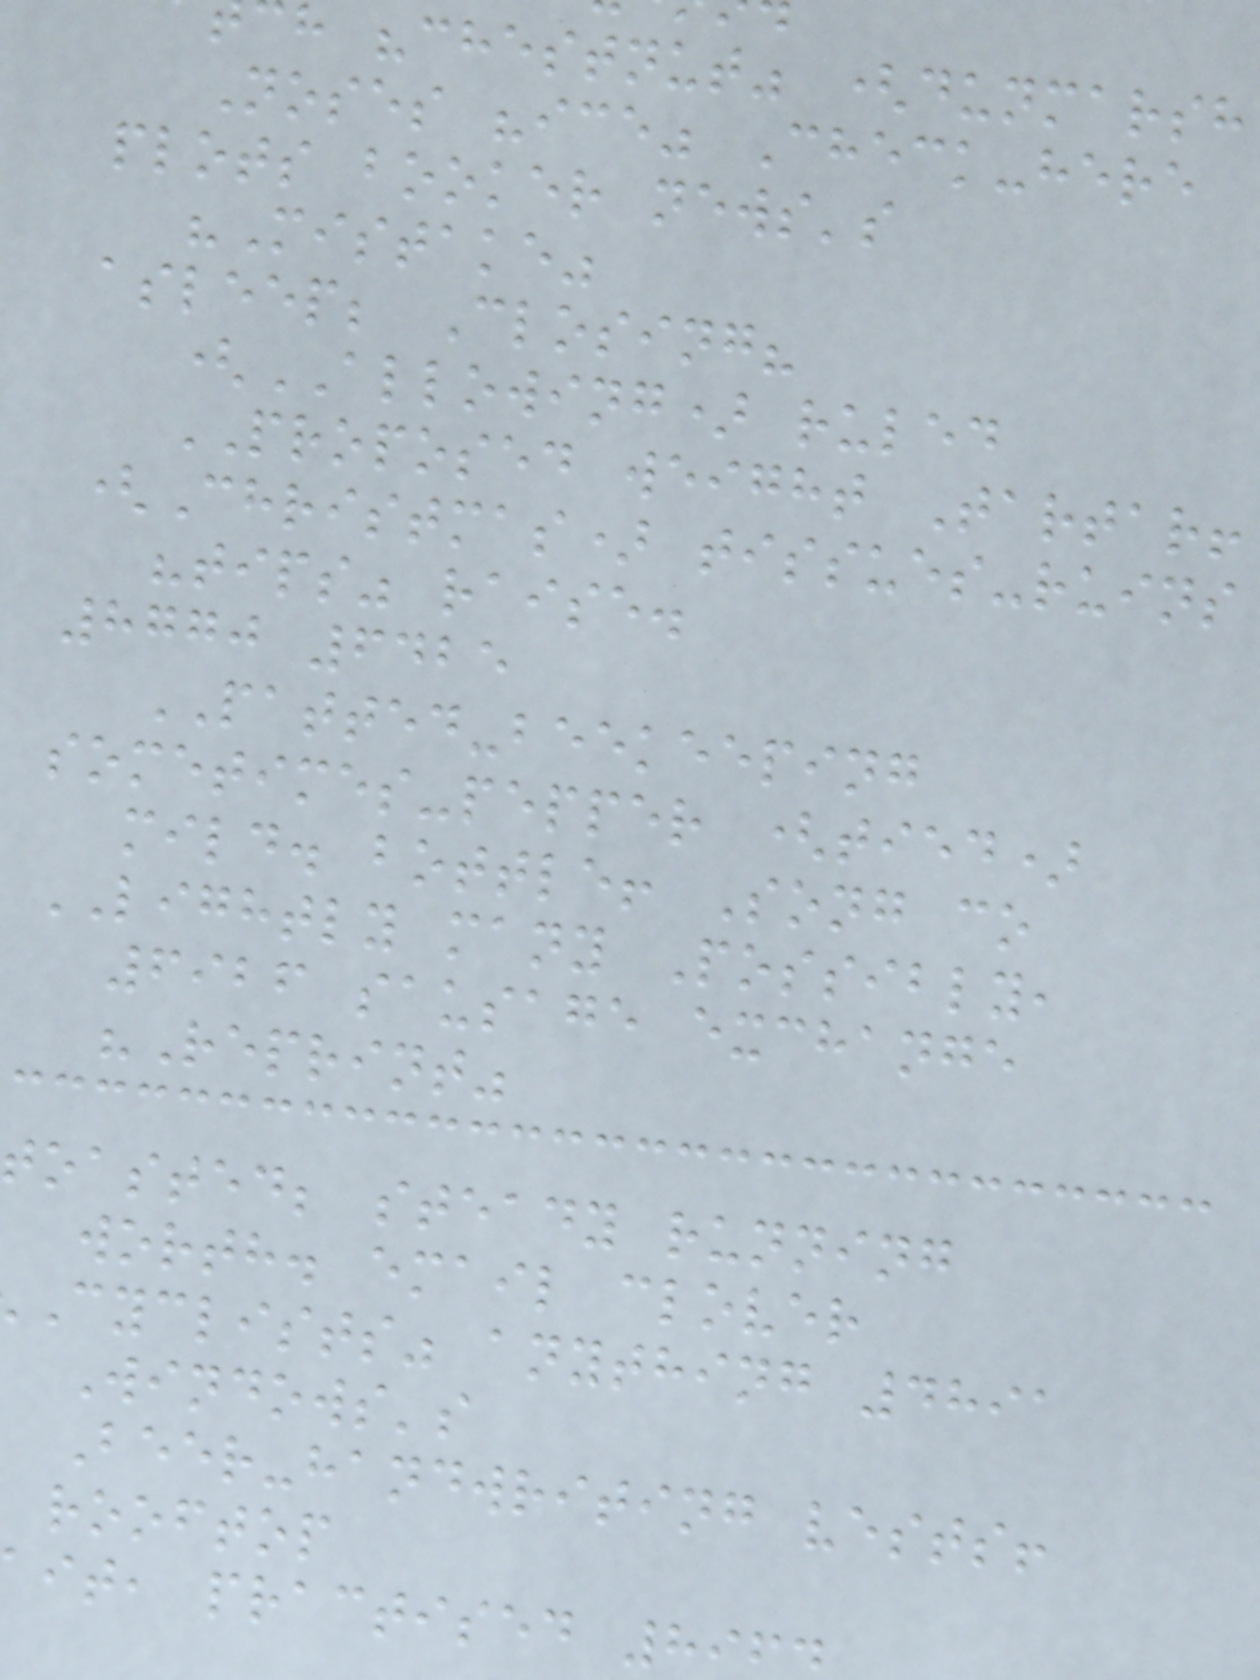h "chestnut" (dunmarsh
Noses "ice" Check-here
plots booker news's
"Mistake"
asleep; Closing?
(ALLOWING) ruled
PROPOSED weight Tartar!
(Christmas) tissues-ruins
"tips" raise.
8770 6425
PATTED-beekeeping
sometimes-pepper (tied)
mild. bottle! Song co
LIGHTLY many Possibly,
6926 sausage exchange
"Reprint"
toasted; steady running
worth. email clover
Cyclists" anything 4891
Windows's
Beer-handwriting vests!
rooftop
it, practised 89
